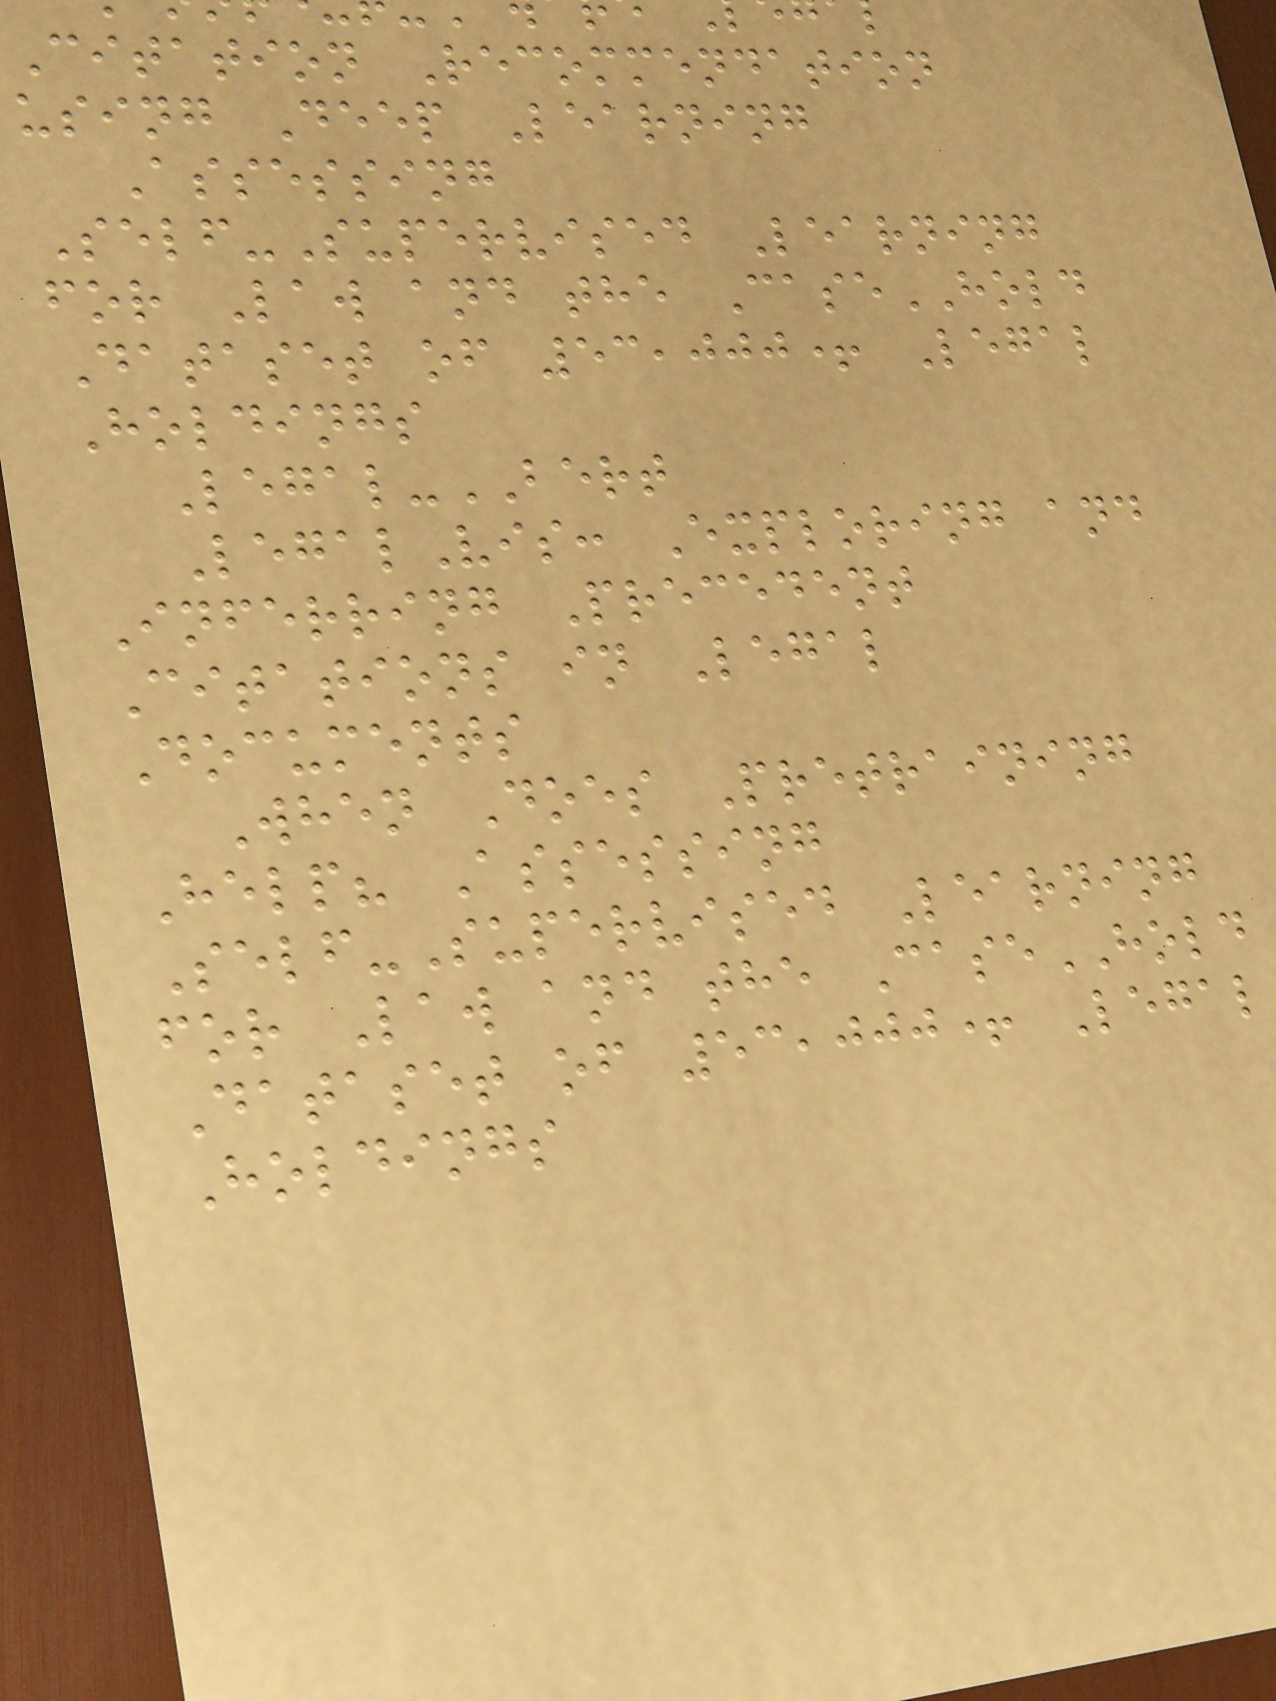Citation Recommendation
using Deep Learning
Assessing
Self-Supervised Learning
for Law and the CaseHOLD
Dataset of 53,000+ Legal
Holdings
Legal-BERT
LegalVis: Exploring and
Inferring Precedent
Citations in Legal
Documents
When Does Pretraining
Help? Assessing
Self-Supervised Learning
for Law and the CaseHOLD
Dataset of 53,000+ Legal
Holdings
